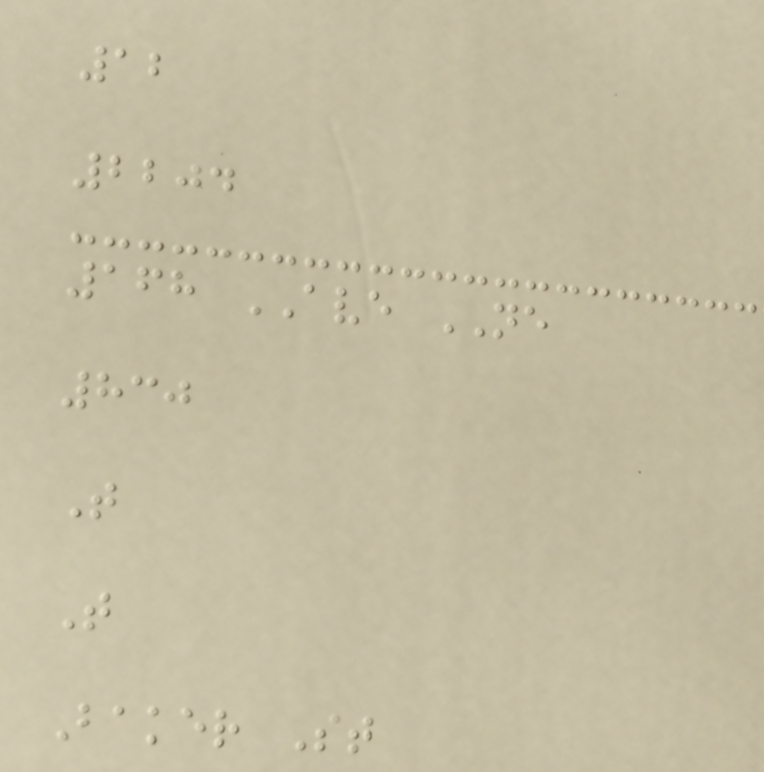12
2204
168 AVE NE
830
T
T
Baker St
